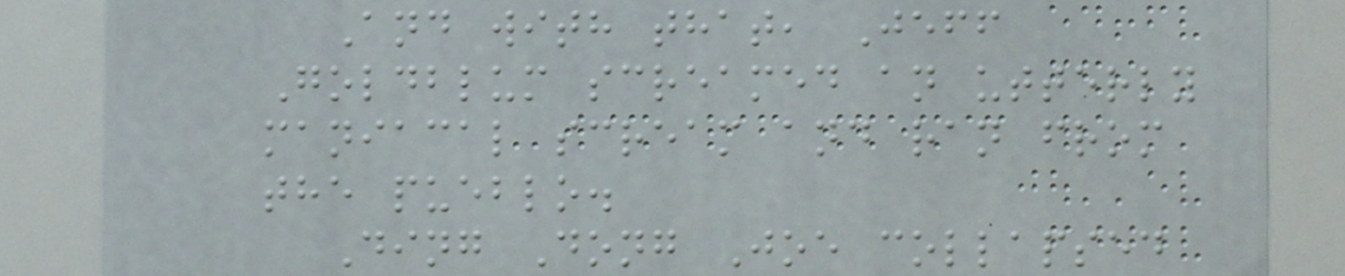And with that, Jeff
Goldblum screamed an utterly
maniacal scream and ran from
the pueblo.
Ding Dong Joe collapsed
